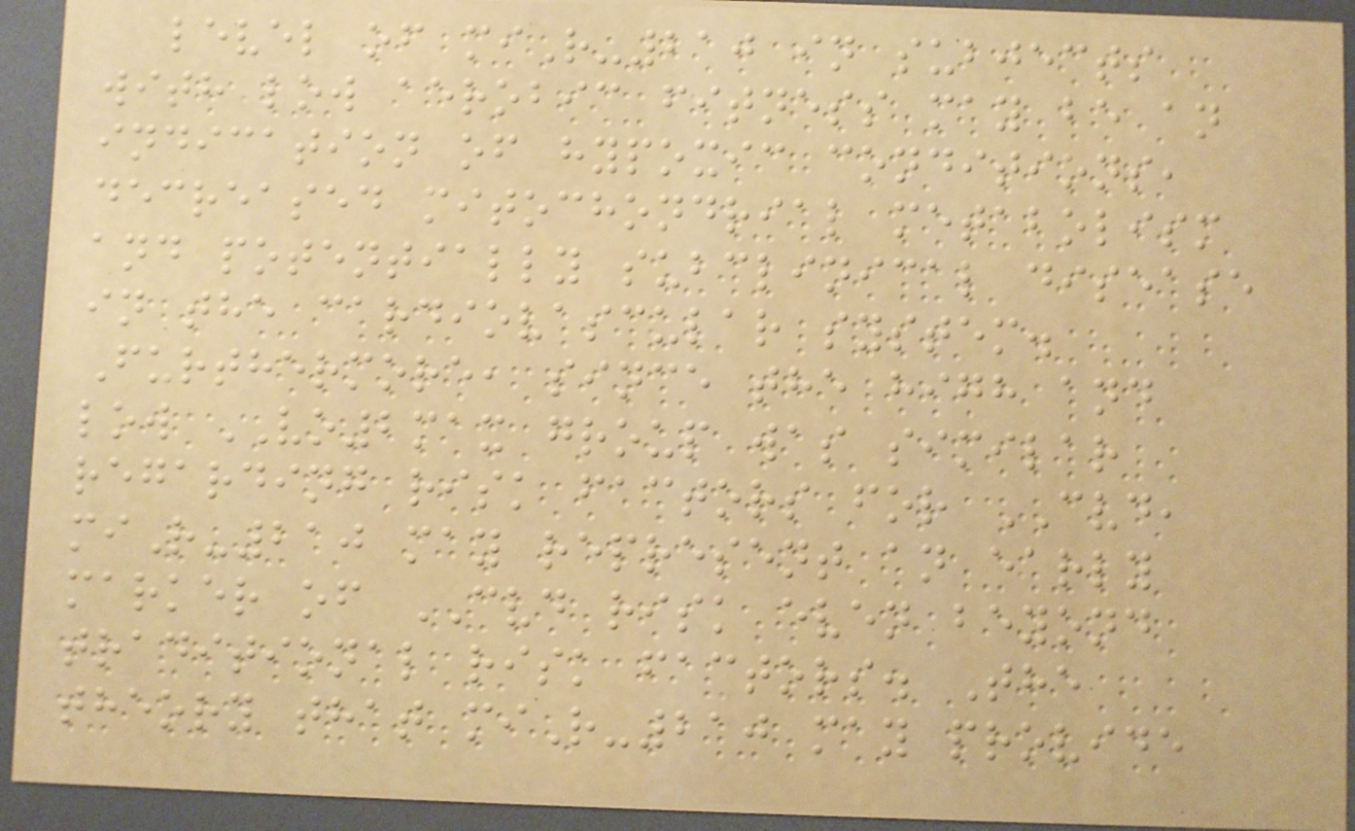level of miR-210 in subjects
with low aerobic fitness may be an
indication of hypoxic conditions,
decreased mitochondrial metabolism
and potentially subclinical disease
in the cardiovascular system.
Furthermore, since the high and
low VO2max group was similar
regarding risk factors for CVD,
miR-210 may represent an early
marker of CVD risk even beyond
traditional risk factors. The
theory that miR-210 may provide
